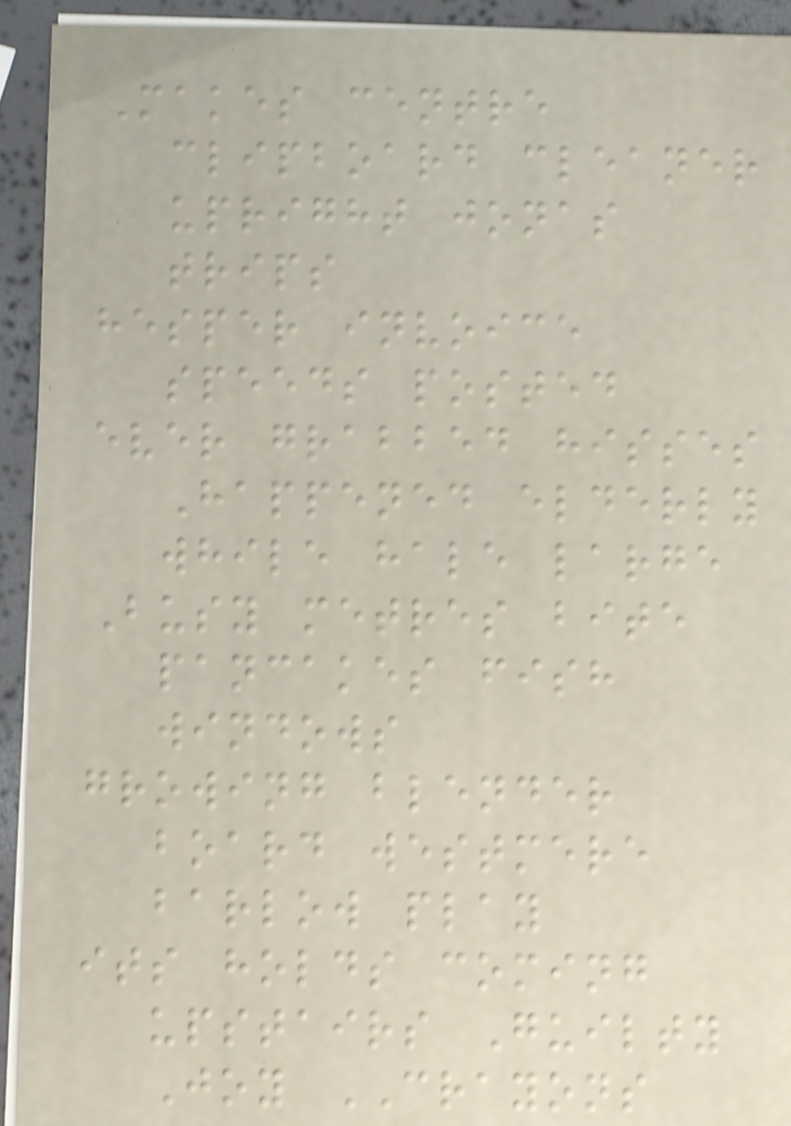Makes centre
clipboard cleaner
upright jonas
trips
hesper invoice
speeds posted
ever grabbed hisses
Happened elderly
while hale large
Busy metres bite
pancakes fish
windows
growing blender
board westmere
barlow play
its holds coming
upstairs Guilty
Joy CRAYONS
